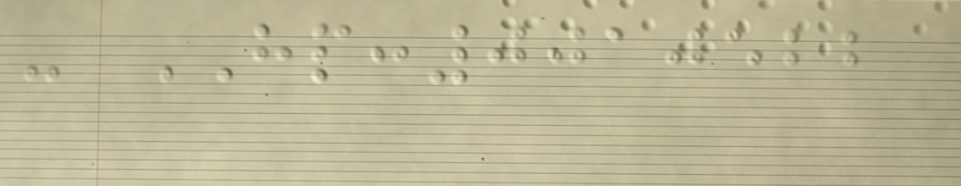- HP:0010522
